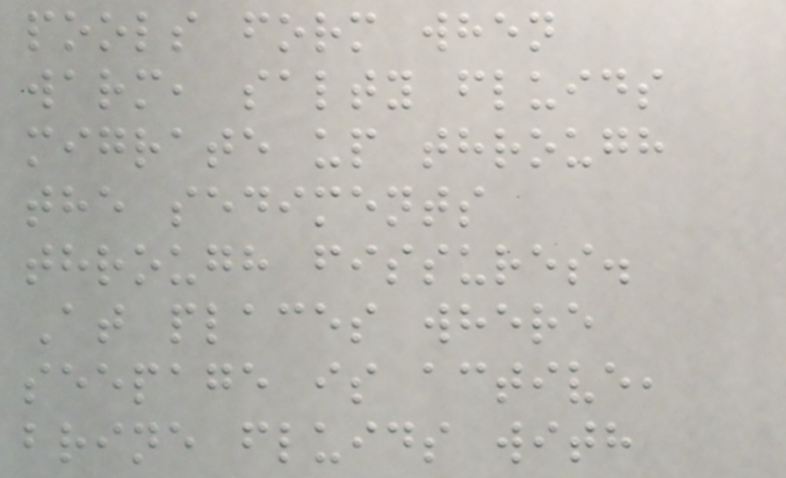pools form when
warm, salty fluids
migrate up through
the sediments
through fissures.
At places where
seepage is active,
brine fluids with
